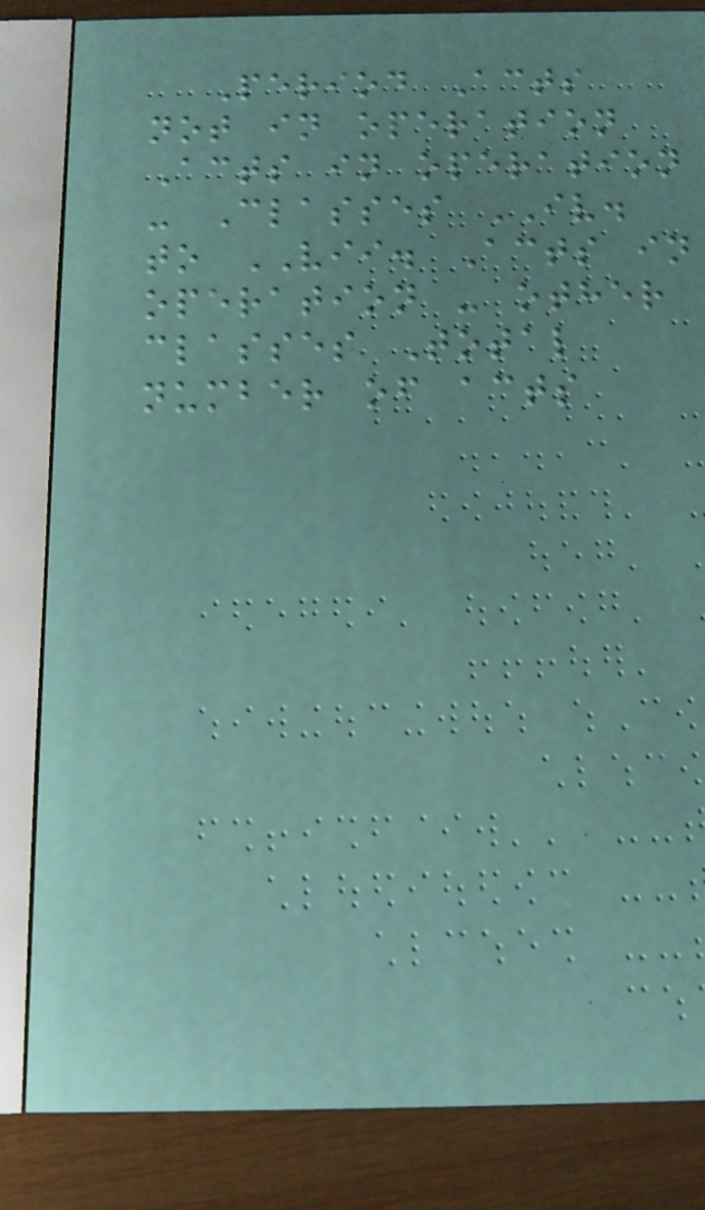Period Acts
not in operation
Acts in operation
- Classes IV.
to VII. Acts in
operation - other
classes Total
number of acts
